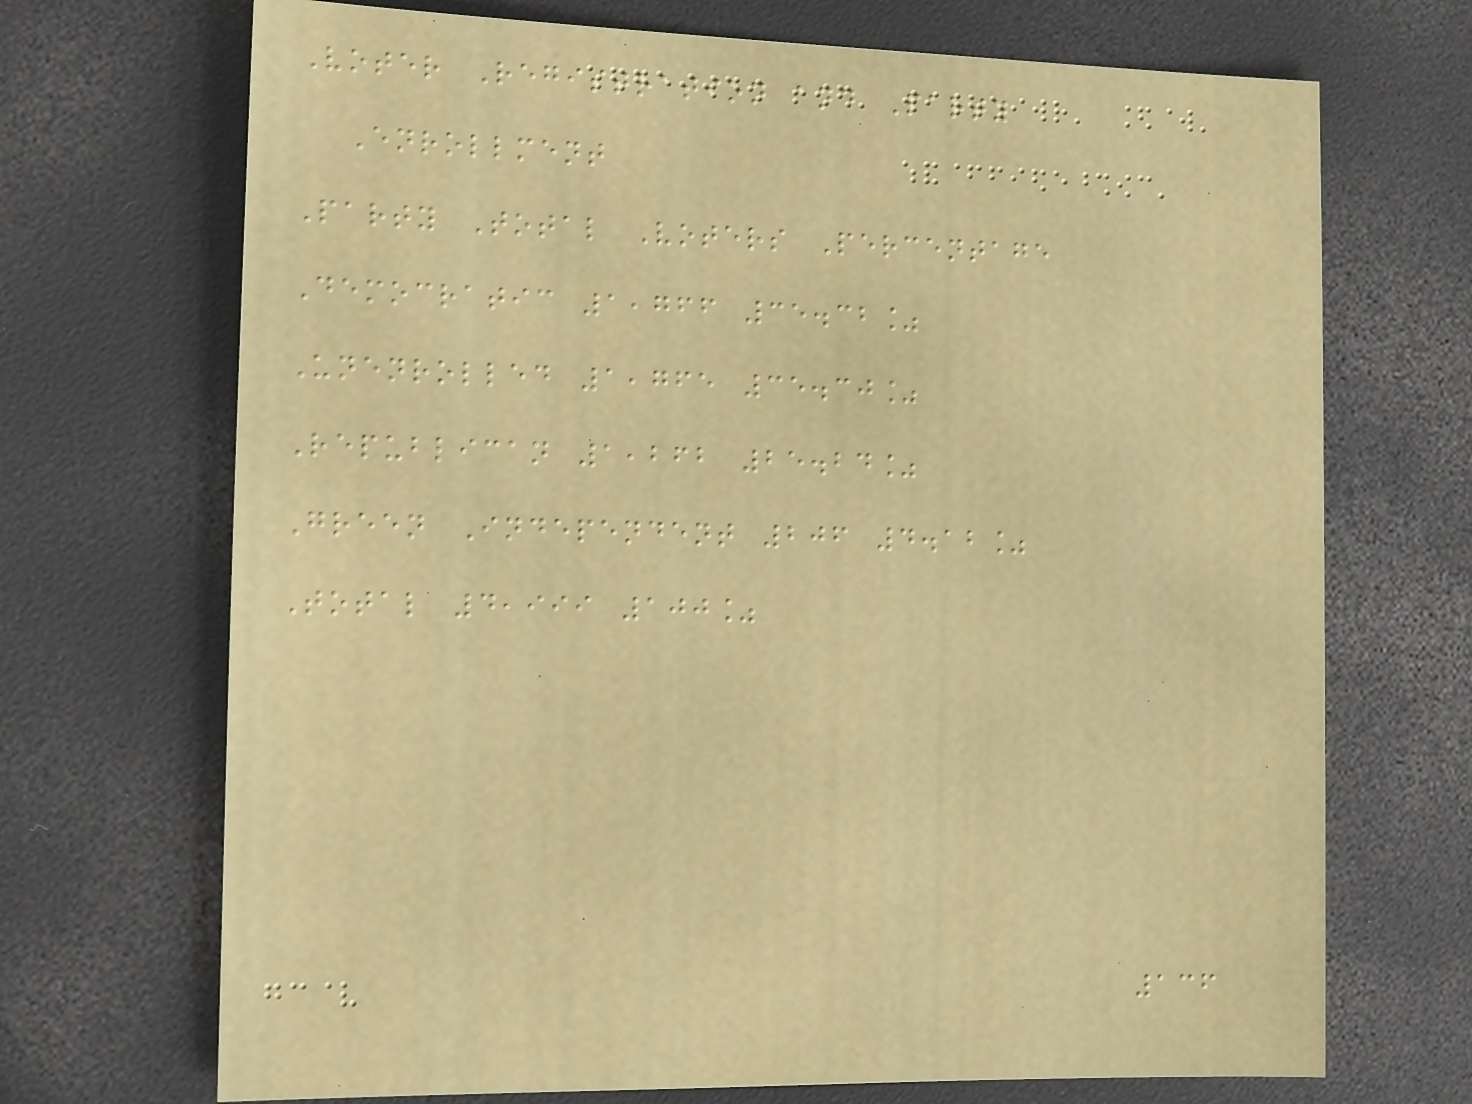Voter Registration and Party
Enrollment
Party Total Voters Percentage
Democratic 1,766 35.32%
Unenrolled 1,765 35.30%
Republican 1,262 25.24%
Green Independent 206 4.12%
Total 4,999 100%
136
